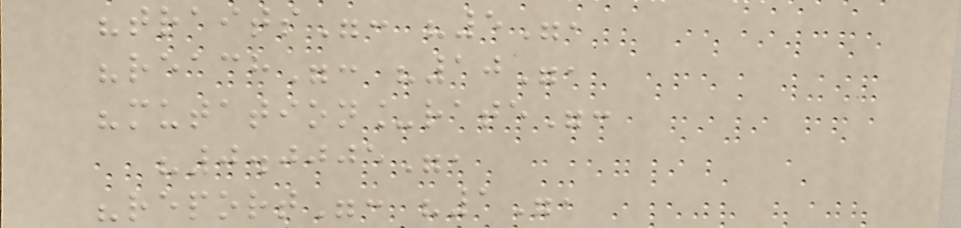"traits": "5",
"reach": "10",
"mutation_rate":
"0.0005",
"report": "1",
